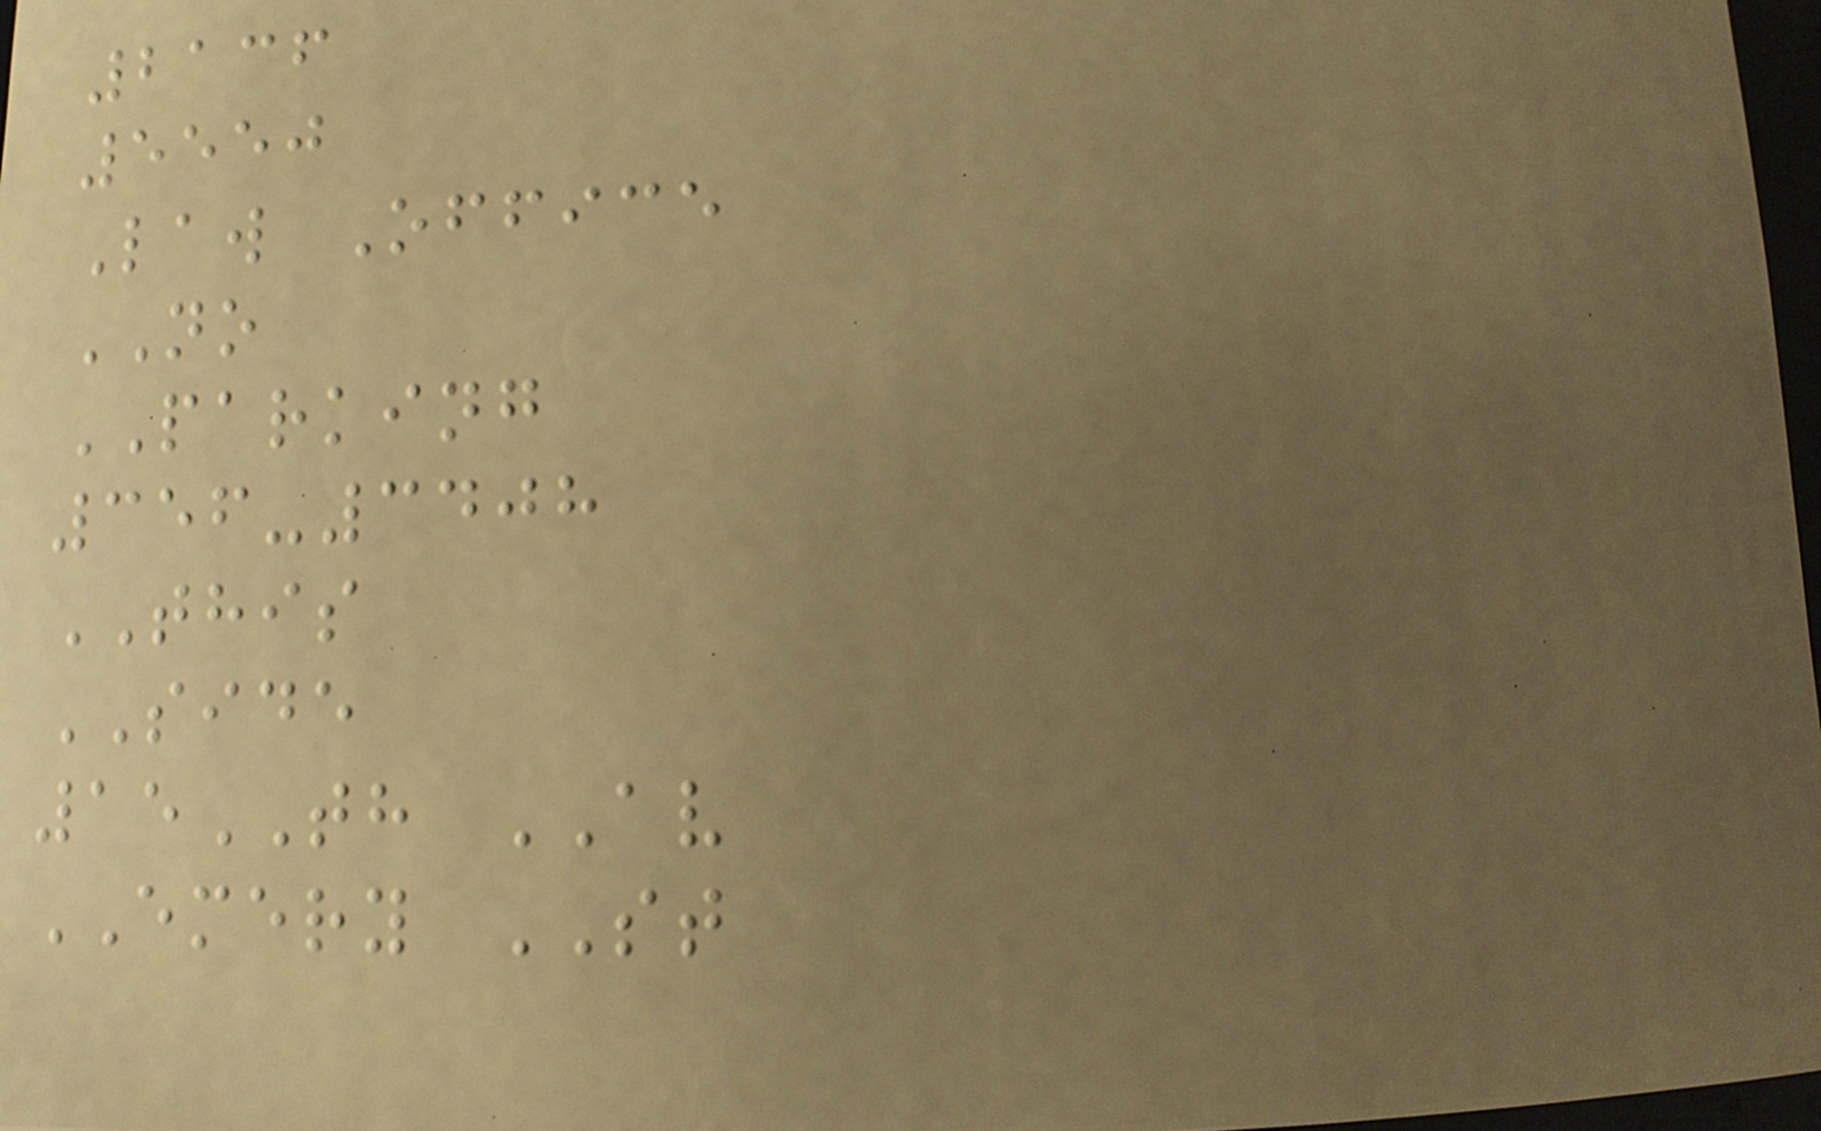2136
5550
Law Office
NO
PARKING
356-3408
THIS
SIDE
15TH AV
EMERY ST
